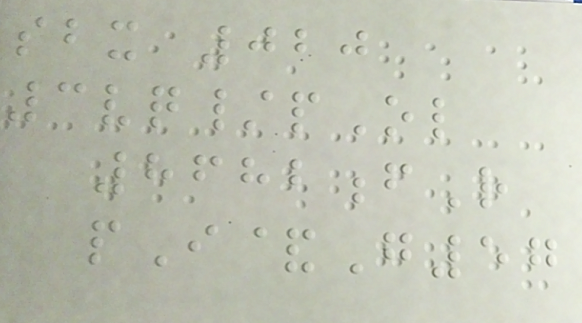sbx 020
3vq/pOl
8682fR
pI&G57
